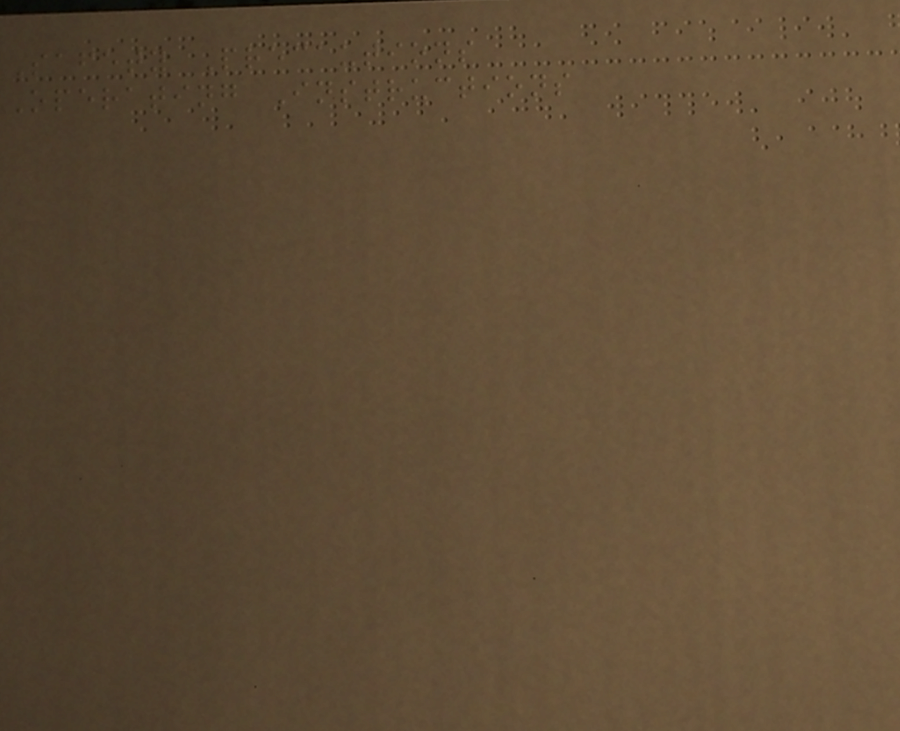Safety Precautions
Operating Instructions
